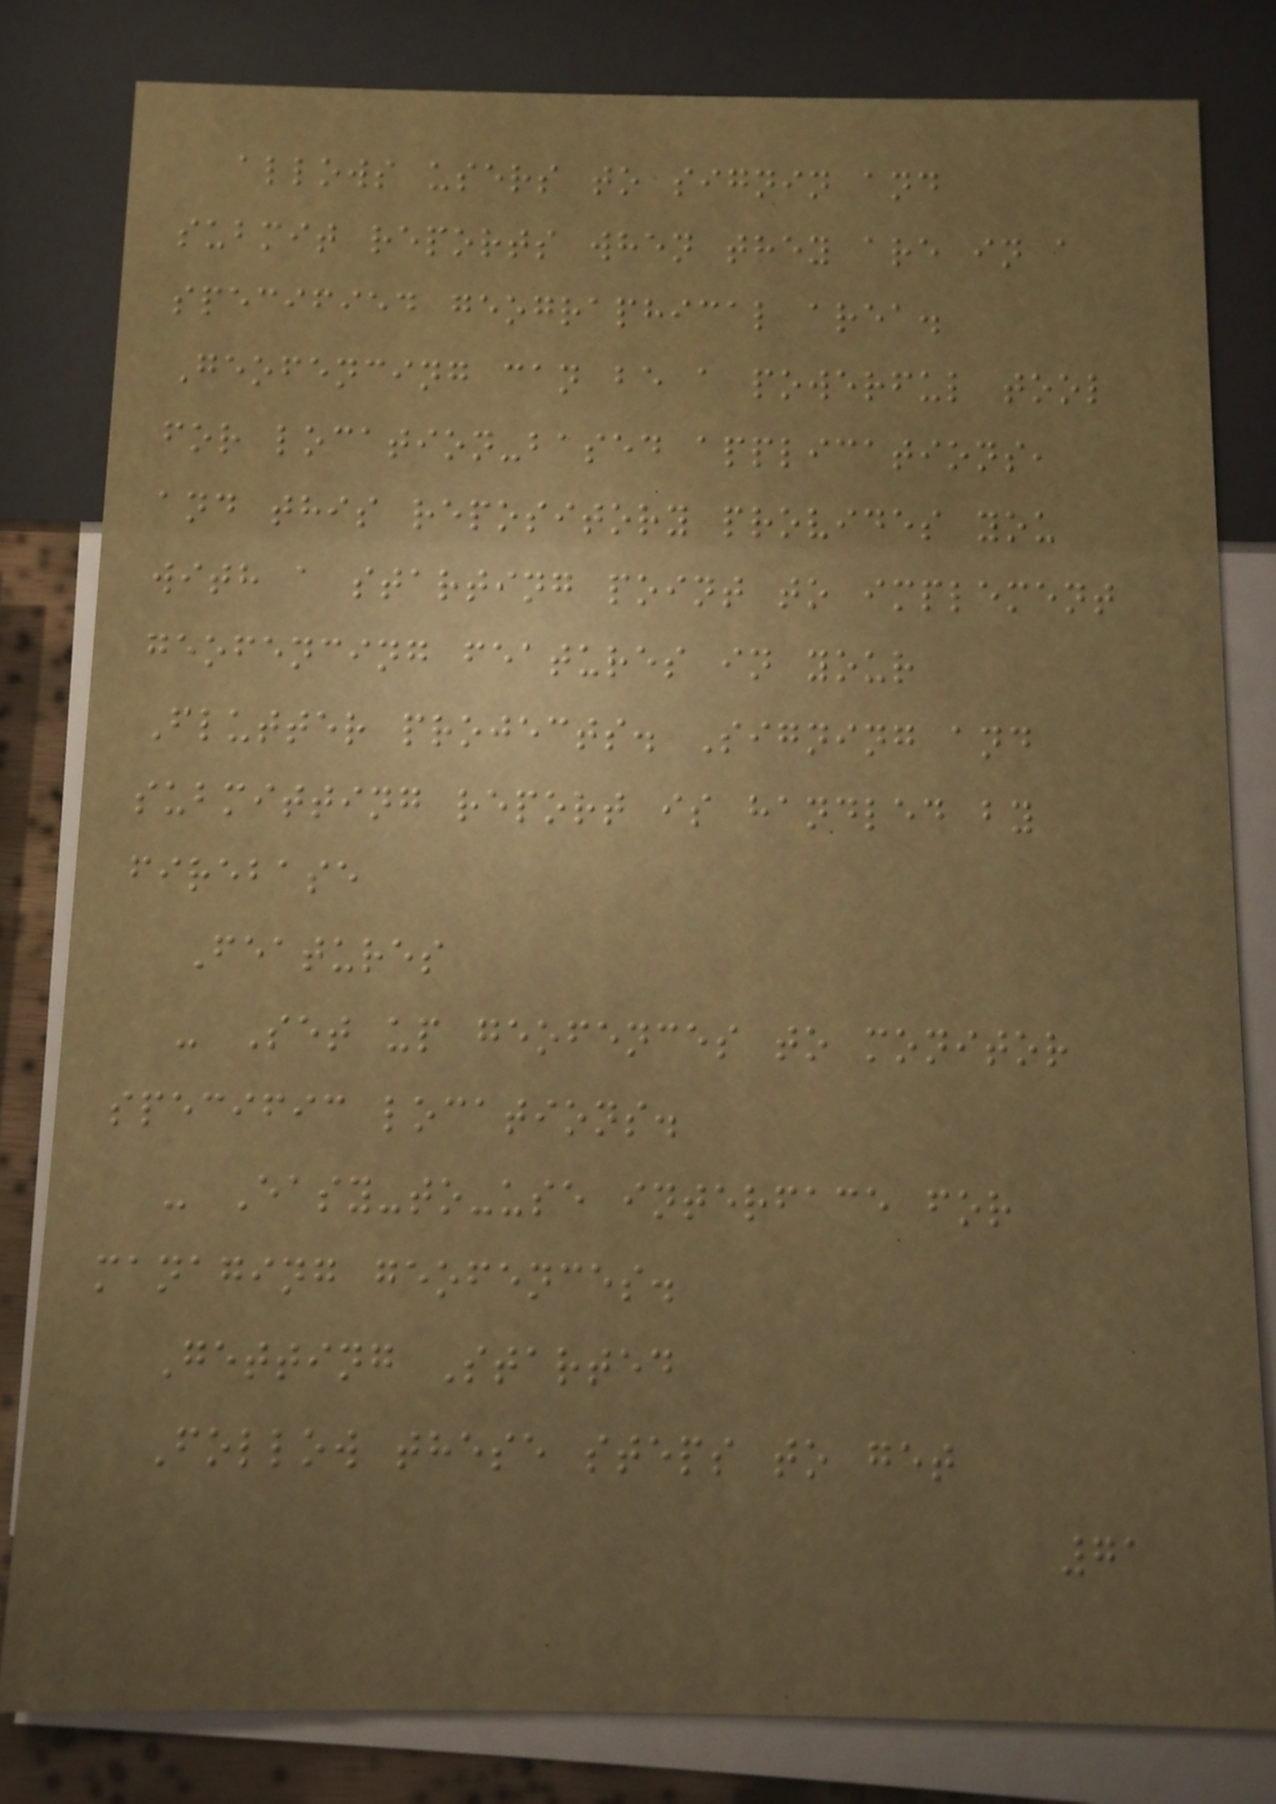allows users to signin and
submit reports when they are in a
specified geographical area.
Geofencing can be a powerful tool
for location-based applications,
and this repository provides you
with a starting point to implement
geofencing features in your
Flutter projects. Signing and
submitting report is handled by
firebase
Features
- Set up geofences to monitor
specific locations.
- Easy-to-use interface for
managing geofences.
Getting Started
Follow these steps to get
71
